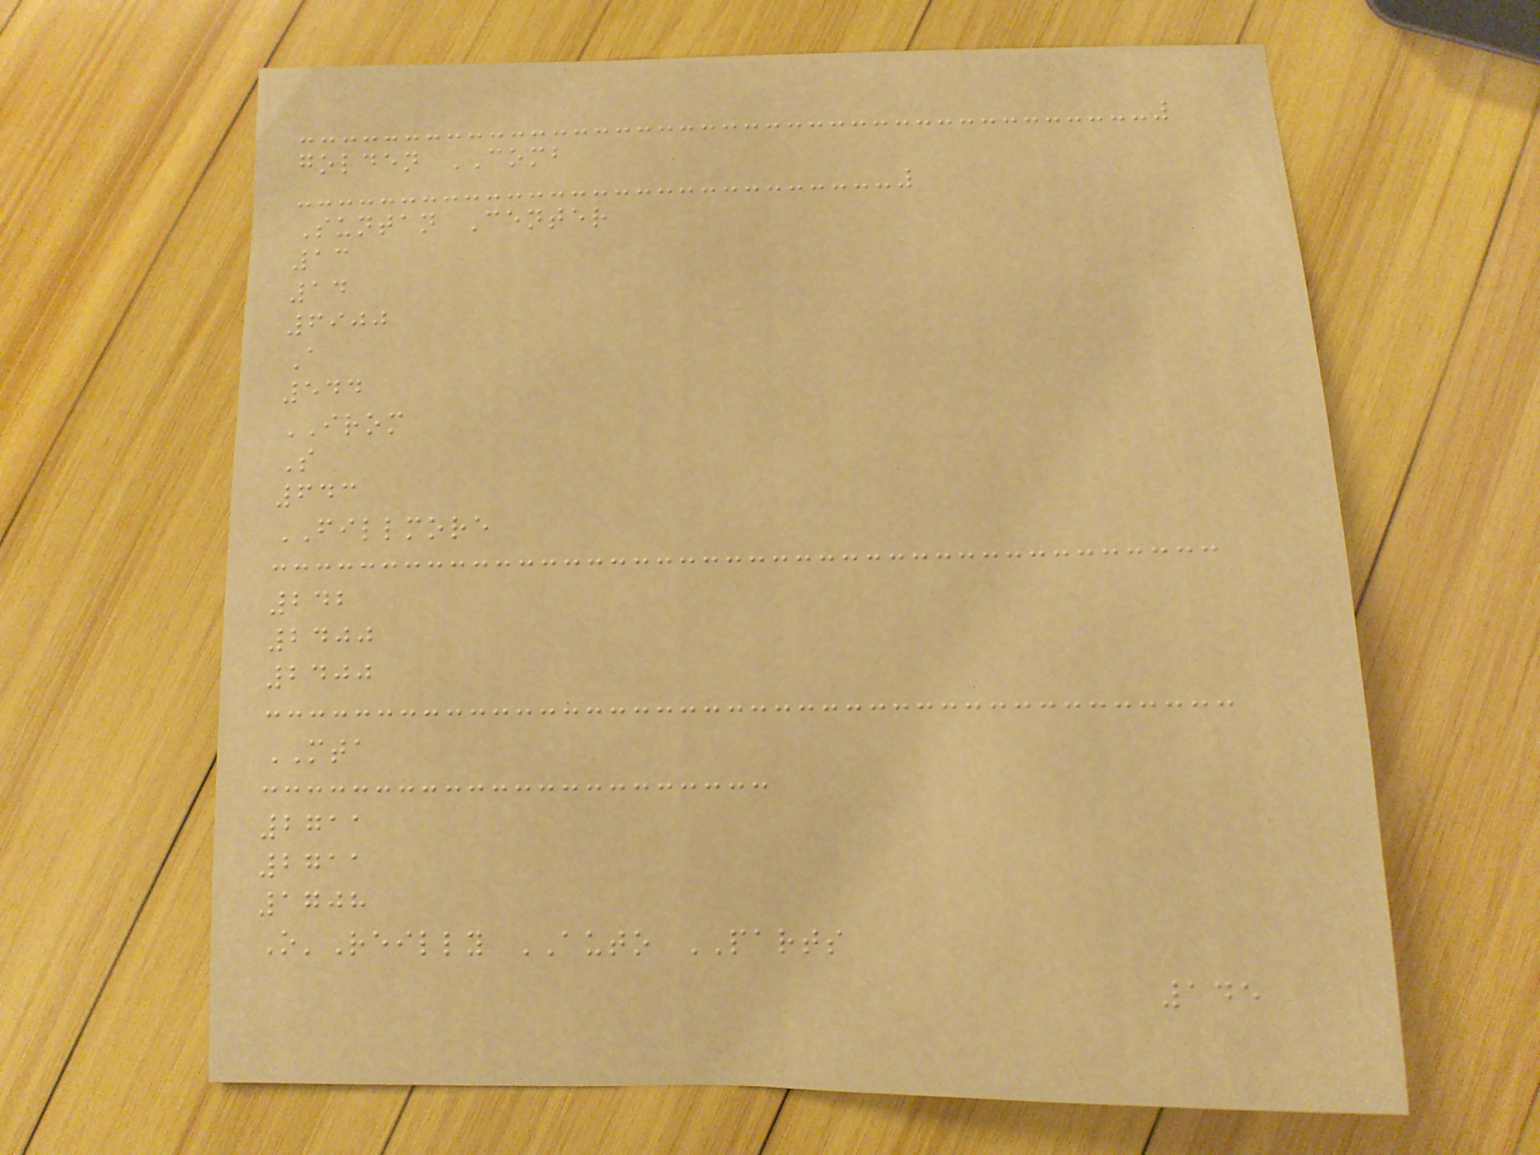golden COMB
Suntan Center
13
14
6900
A
544
IROM
S
643
FILLMORE
242
2400
2400
MTA
2711
2711
1708
O'Reilly AUTO PARTS
145
